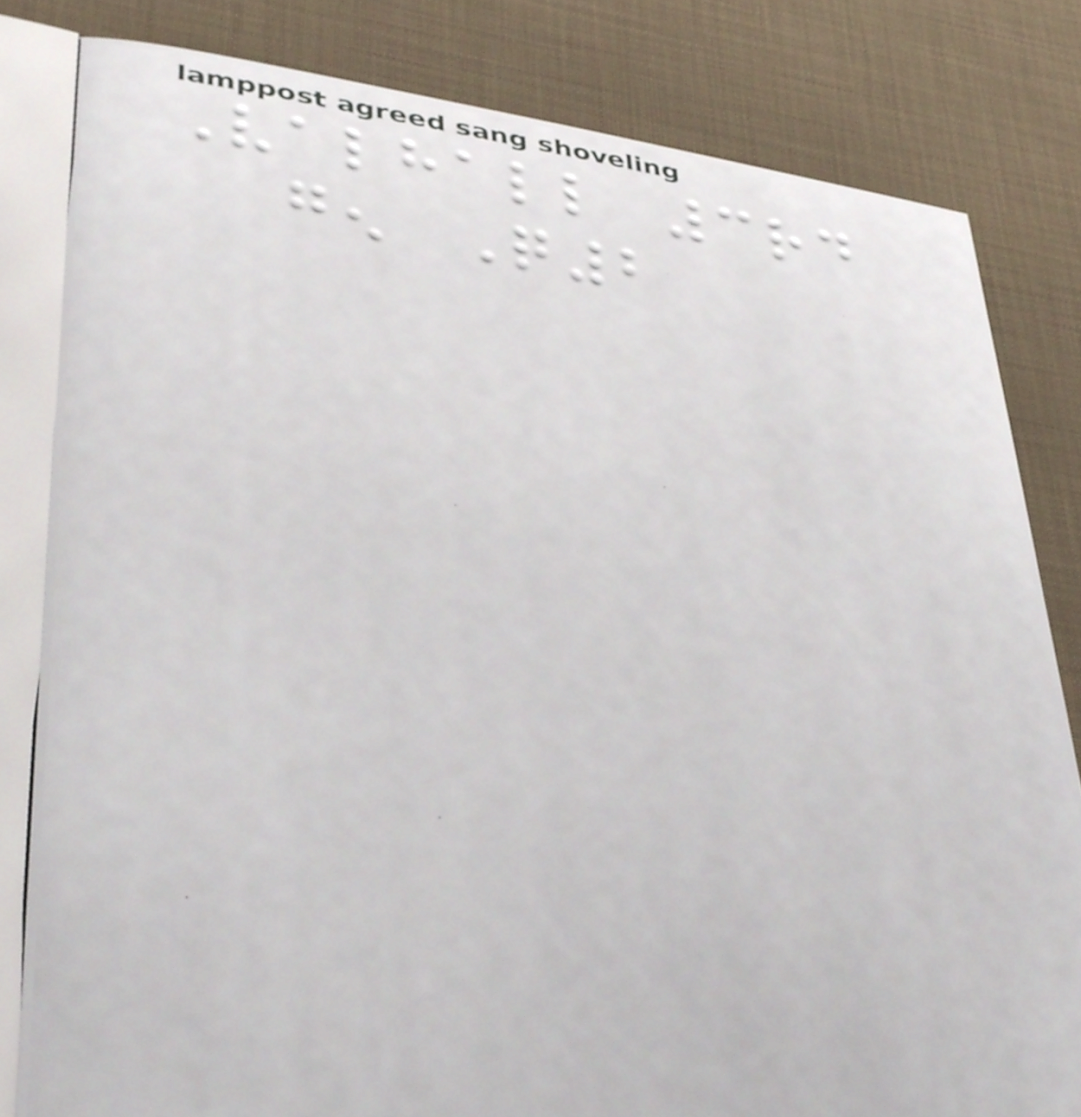Valhall 3rd
gen Q2
